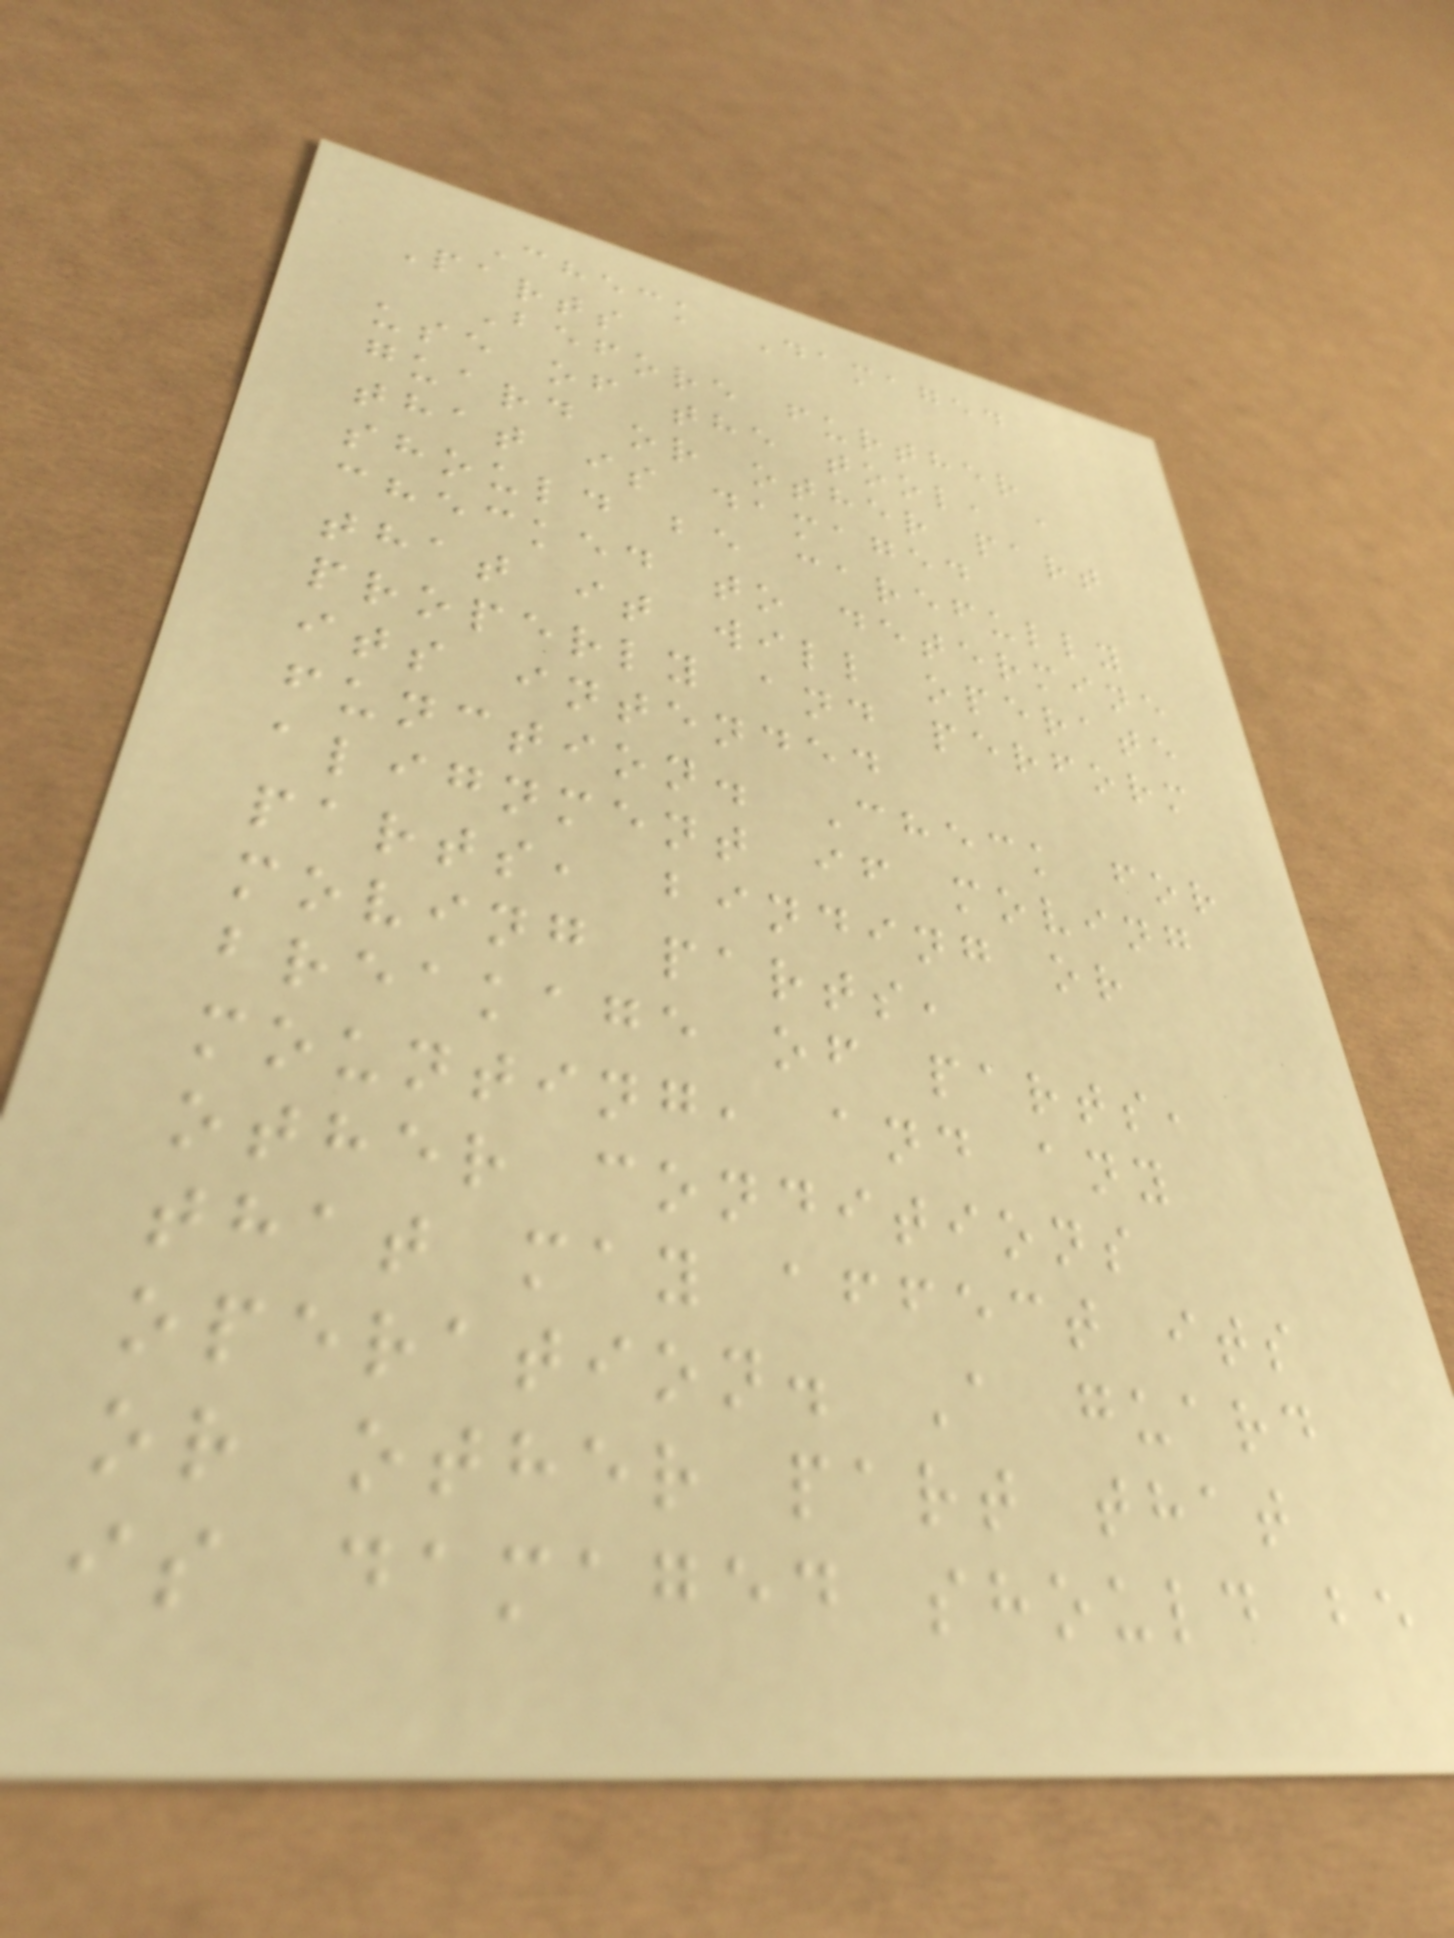Check Damaged
Parts
Before further
use of the tool, a
guard or other part
that is damaged
should be carefully
checked to determine
that it will operate
properly and perform
its intended
function. Check for
alignment if moving
parts, binding or
moving parts,
breakage of parts,
mounting, and any
other conditions
that may affect its
operation. A guard
or other part that
is damaged should be
